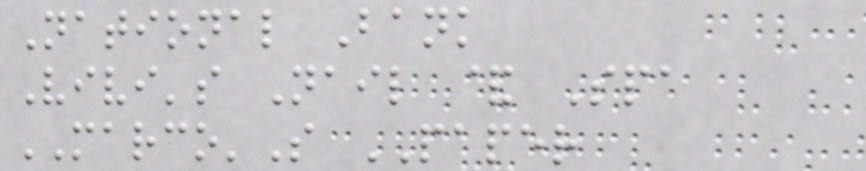National Bank
Vivi's Nail & Spa
MARCO'S PAPER
